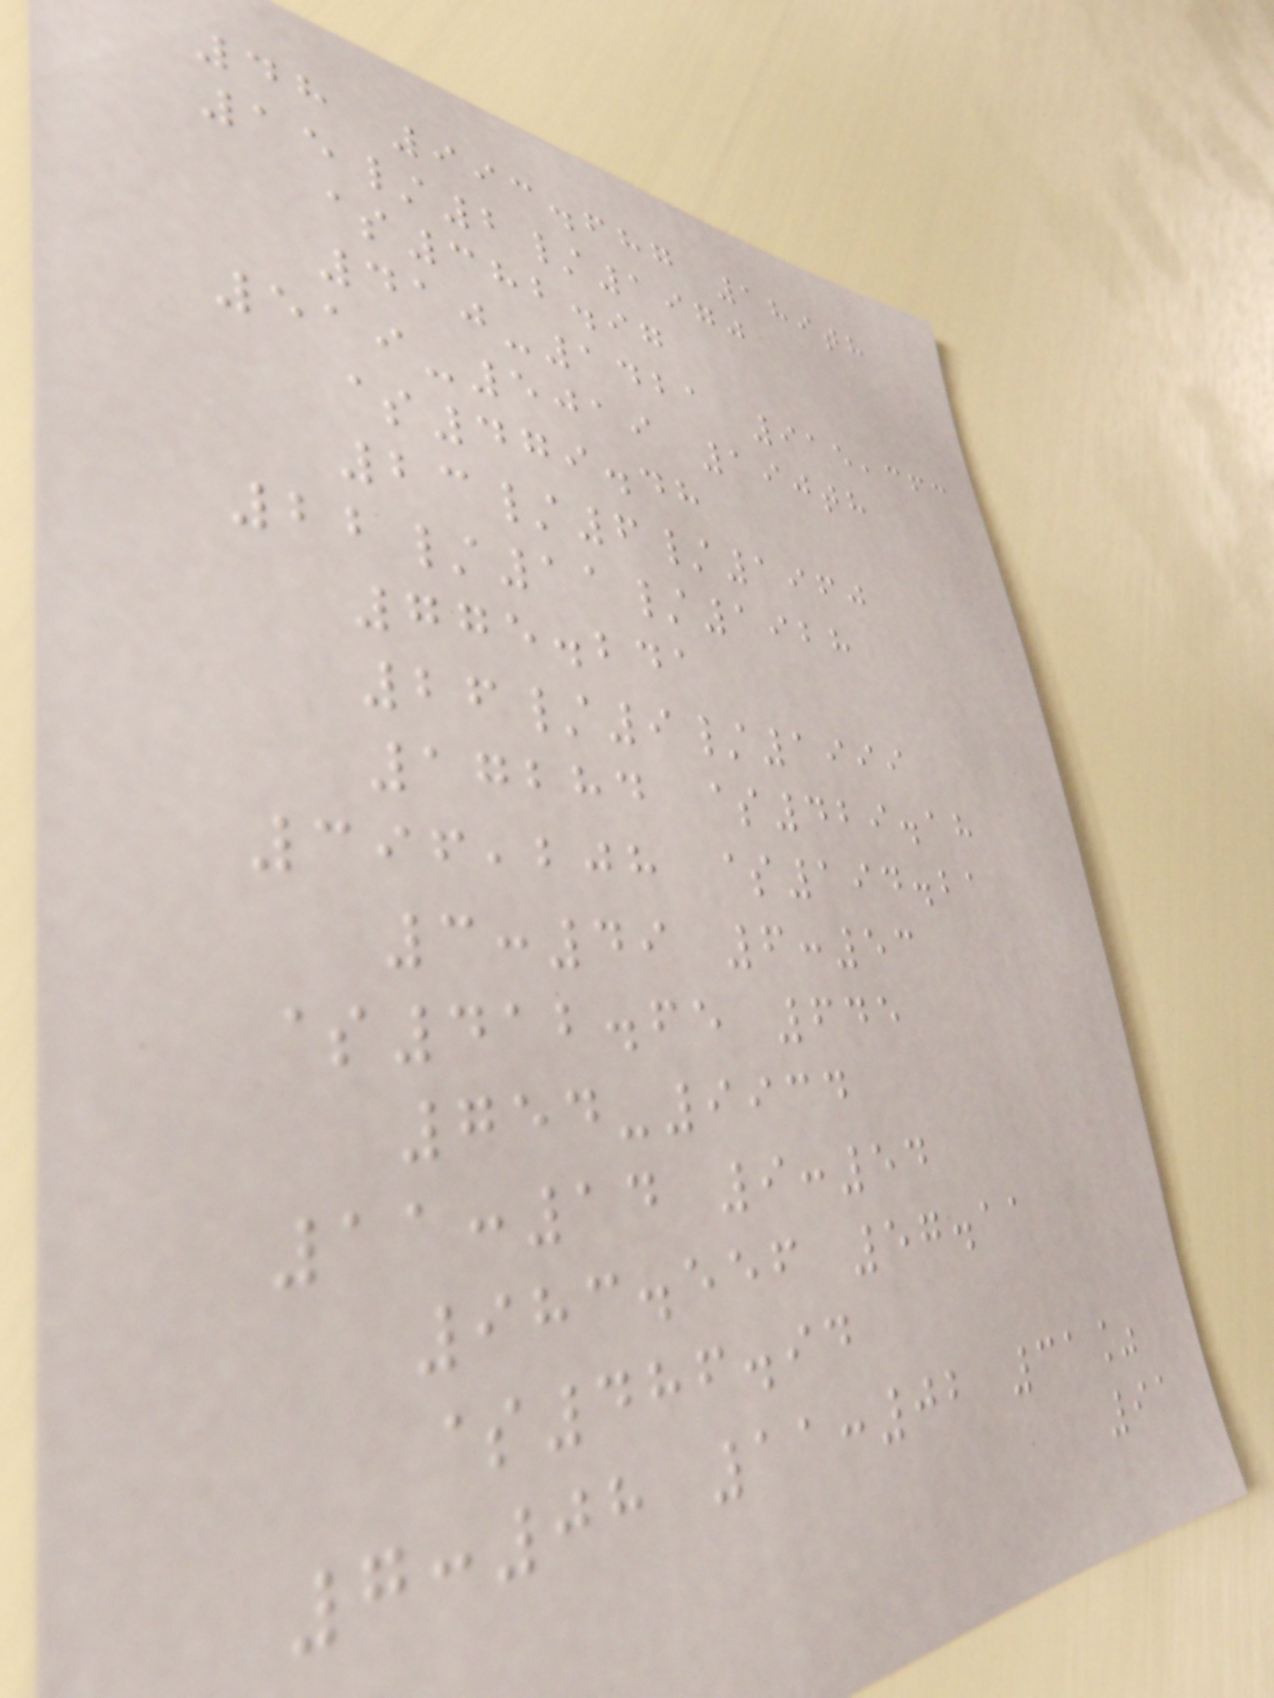48 993.687 189th
15/2/1970
$382.97
410-1421 915,363
519-5019 190th
$479.48
23/6/1960
22/11/1928
775.241
26/9/1999
17284 $429.18
396,208 $194.21
3:49 6:53
$412.65 645
754-9934
11:14 9:54
983.556 57.11
$486.94
7:08 11:02 31%
91
